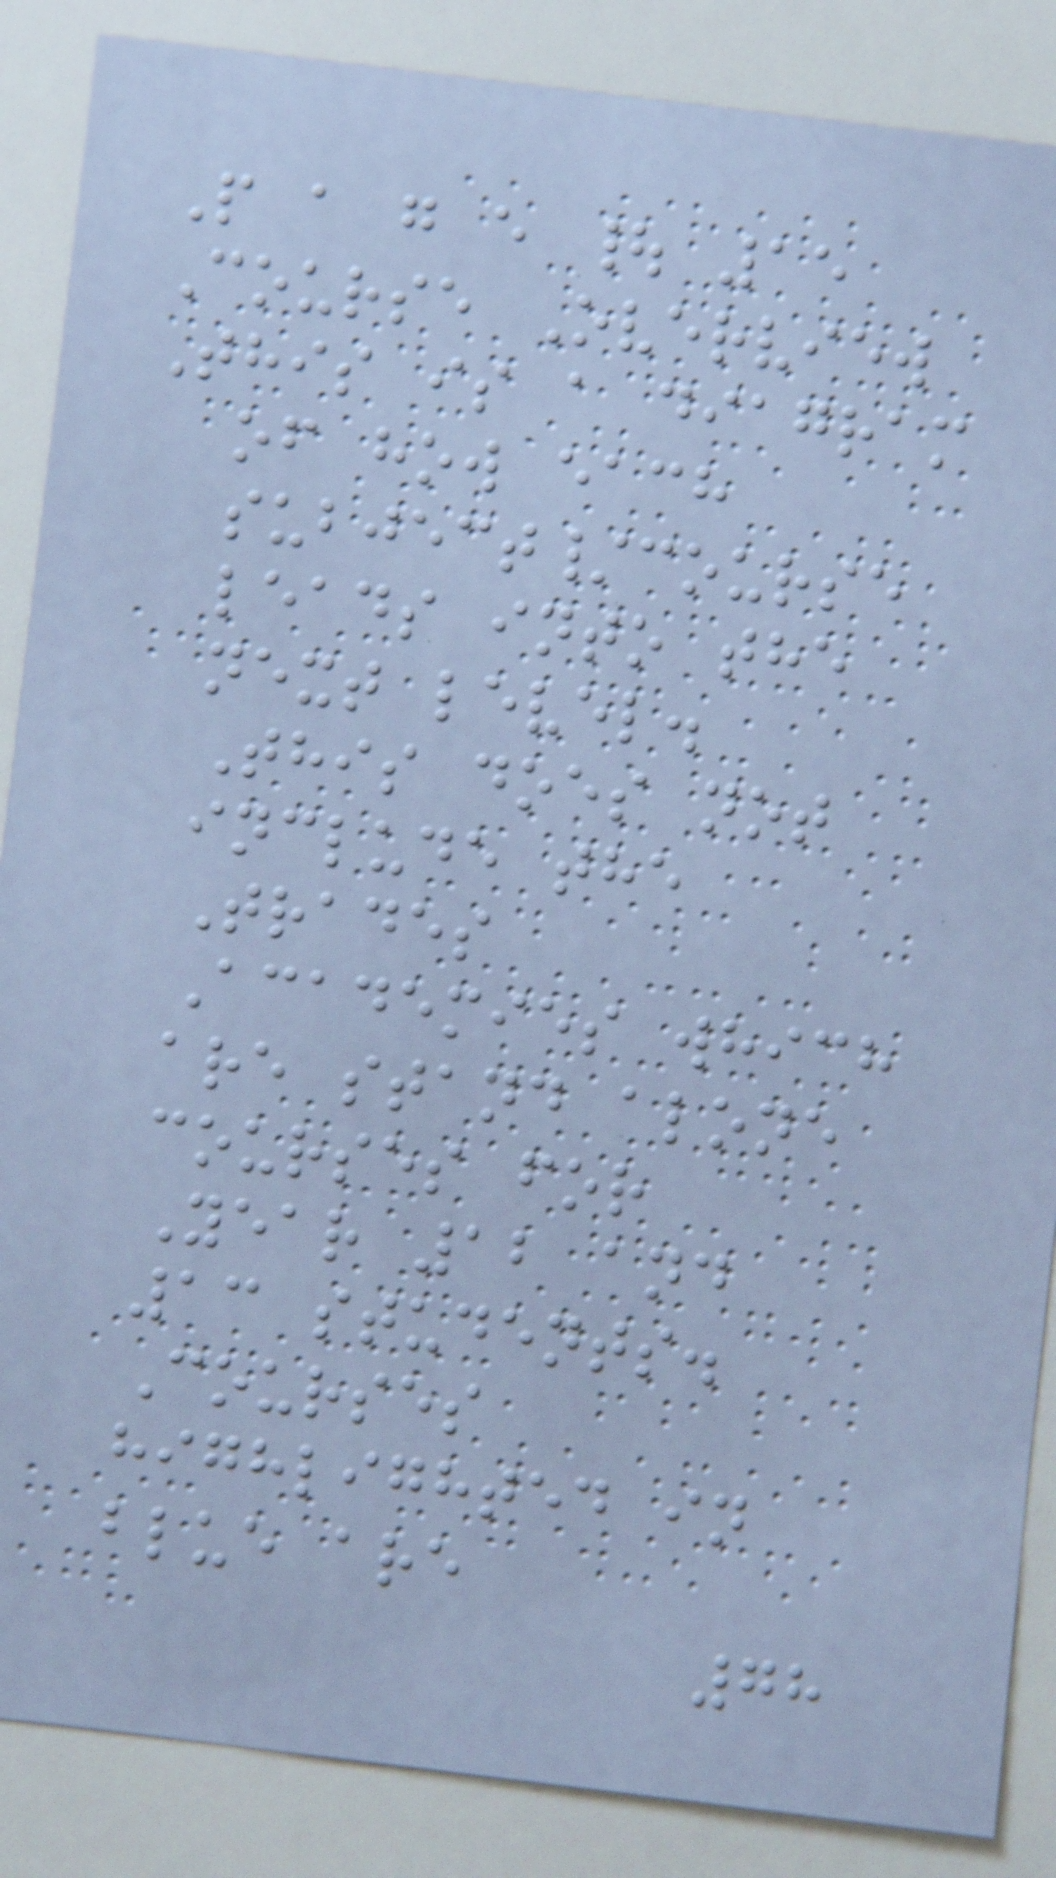P a g e | 15
Course Overview
This is a diagram
of how each
subject/course
leads into the
next level.
This does not
include the
Trades
Academies which
are stand alone
courses for
Year 12 and
13 students.
Courses
highlighted in
blue are
78
